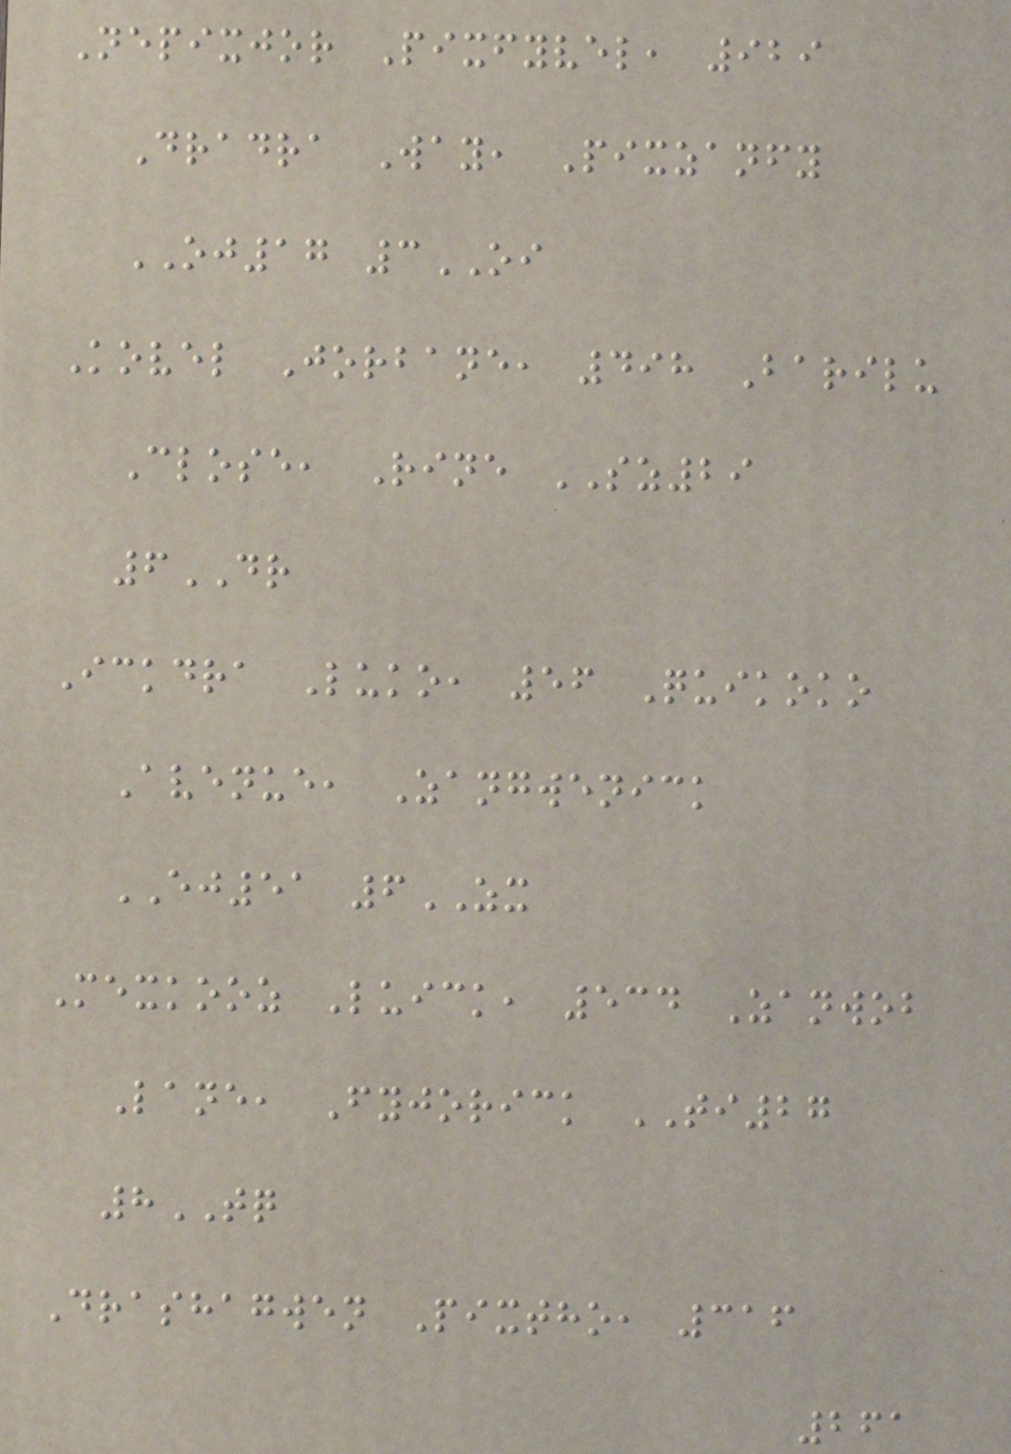Nepixjor Pixfyvel, 929
Dradra Way, Pixzanfy
OJ17 3OI
Kovel Jorbane, 498 Barilu
Close, Rine SZ29
6DR
Ickdra Luko, 56 Quikoko
Avenue, Zangwenick
EJ51 6ZX
Mexkooz Luick, 534 Zanwob
Lane, Fyjorick TI27
8TQ
Drashagwen Pixtho, 316
261
